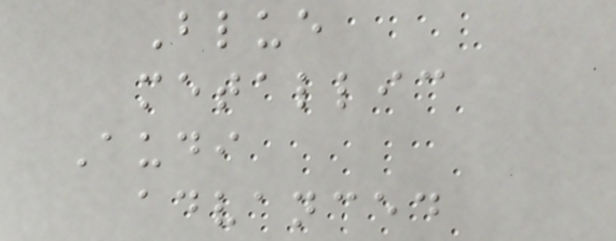Blue
metallic
Audi
advanced
